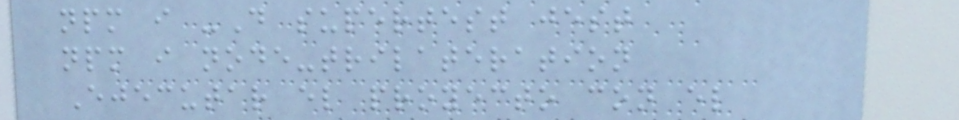npm i -D supertest jest
npm i node-trilateration
Ejecutar el proyecto con el
